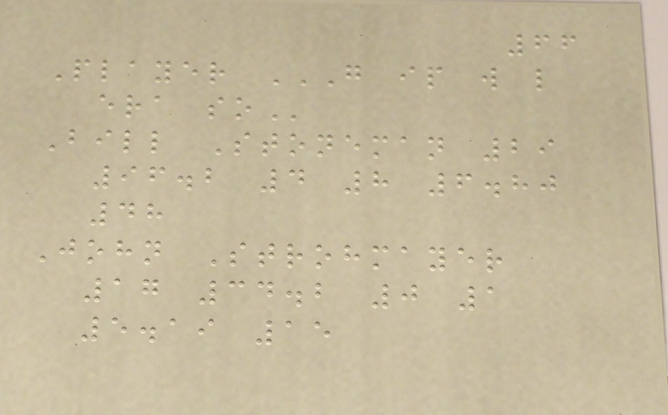66
Player G IP W L
ERA SO
Bill Stoneman 29
96.2 4 8 6.80
48
John Strohmayer
17 34.2 0 1
5.19 15
